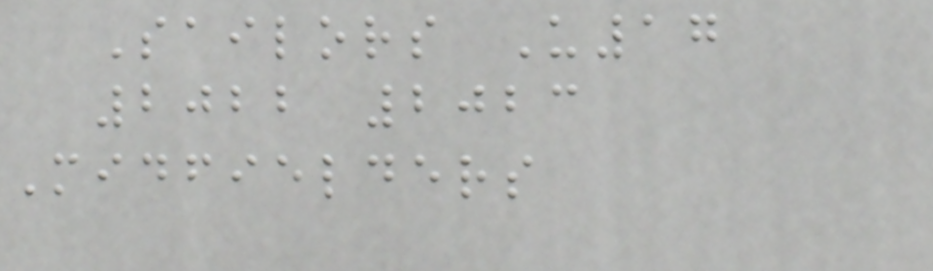Sailors U17
2022 2023
Midfielders
